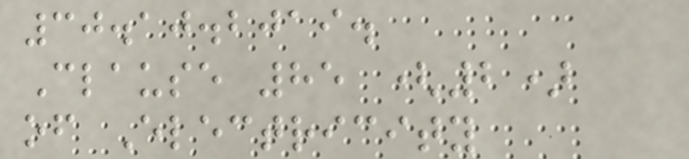30.10.2019.
Clause 85 (2)
of Electricity
